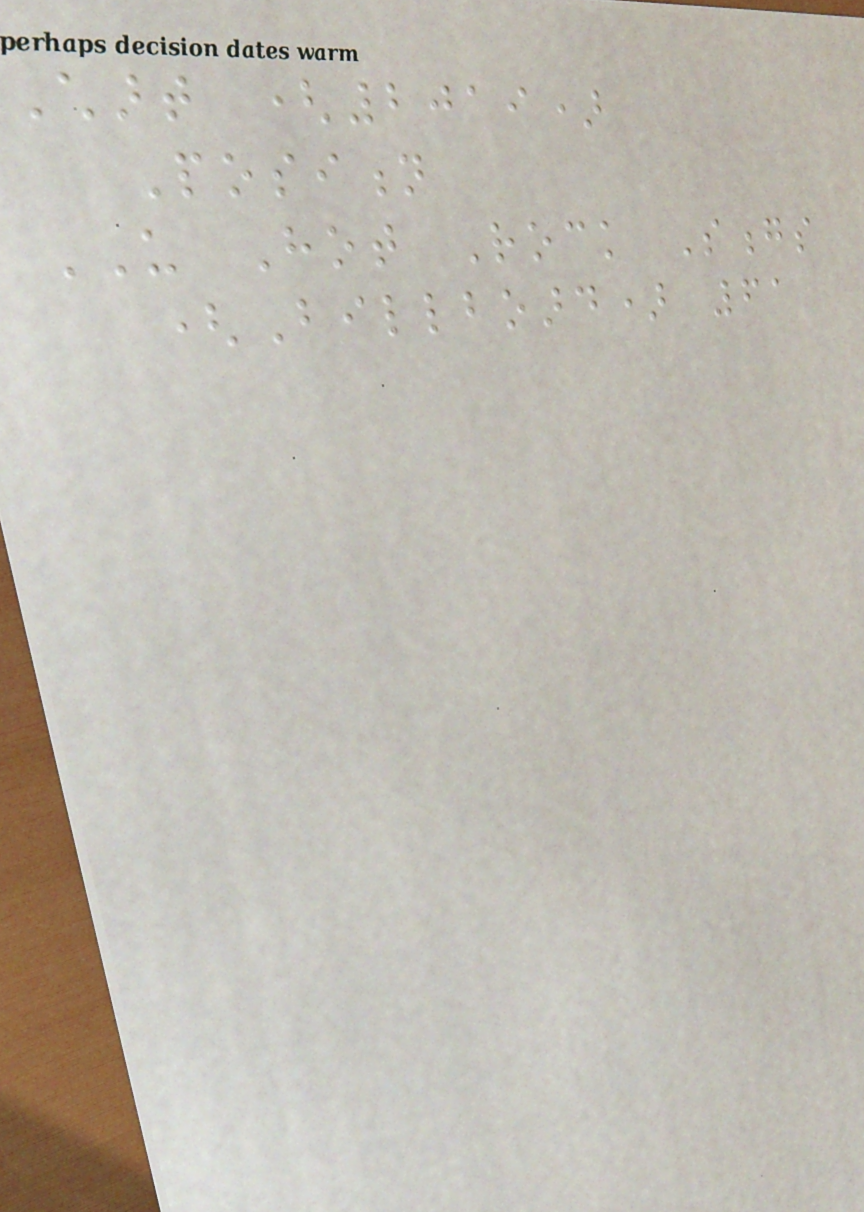Chart (2019)
Position
US Hot Rock Songs
(Billboard) 61
